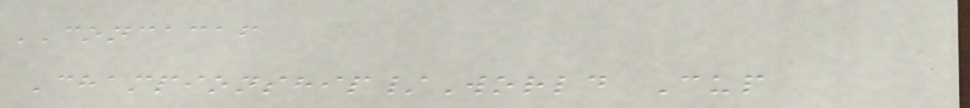CONCACAF
Championship/World Cup
